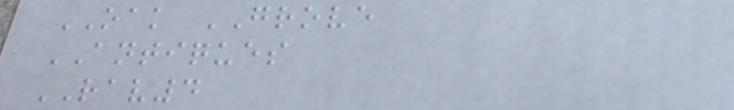OAK GROVE
ANTIQUES
RAV4
